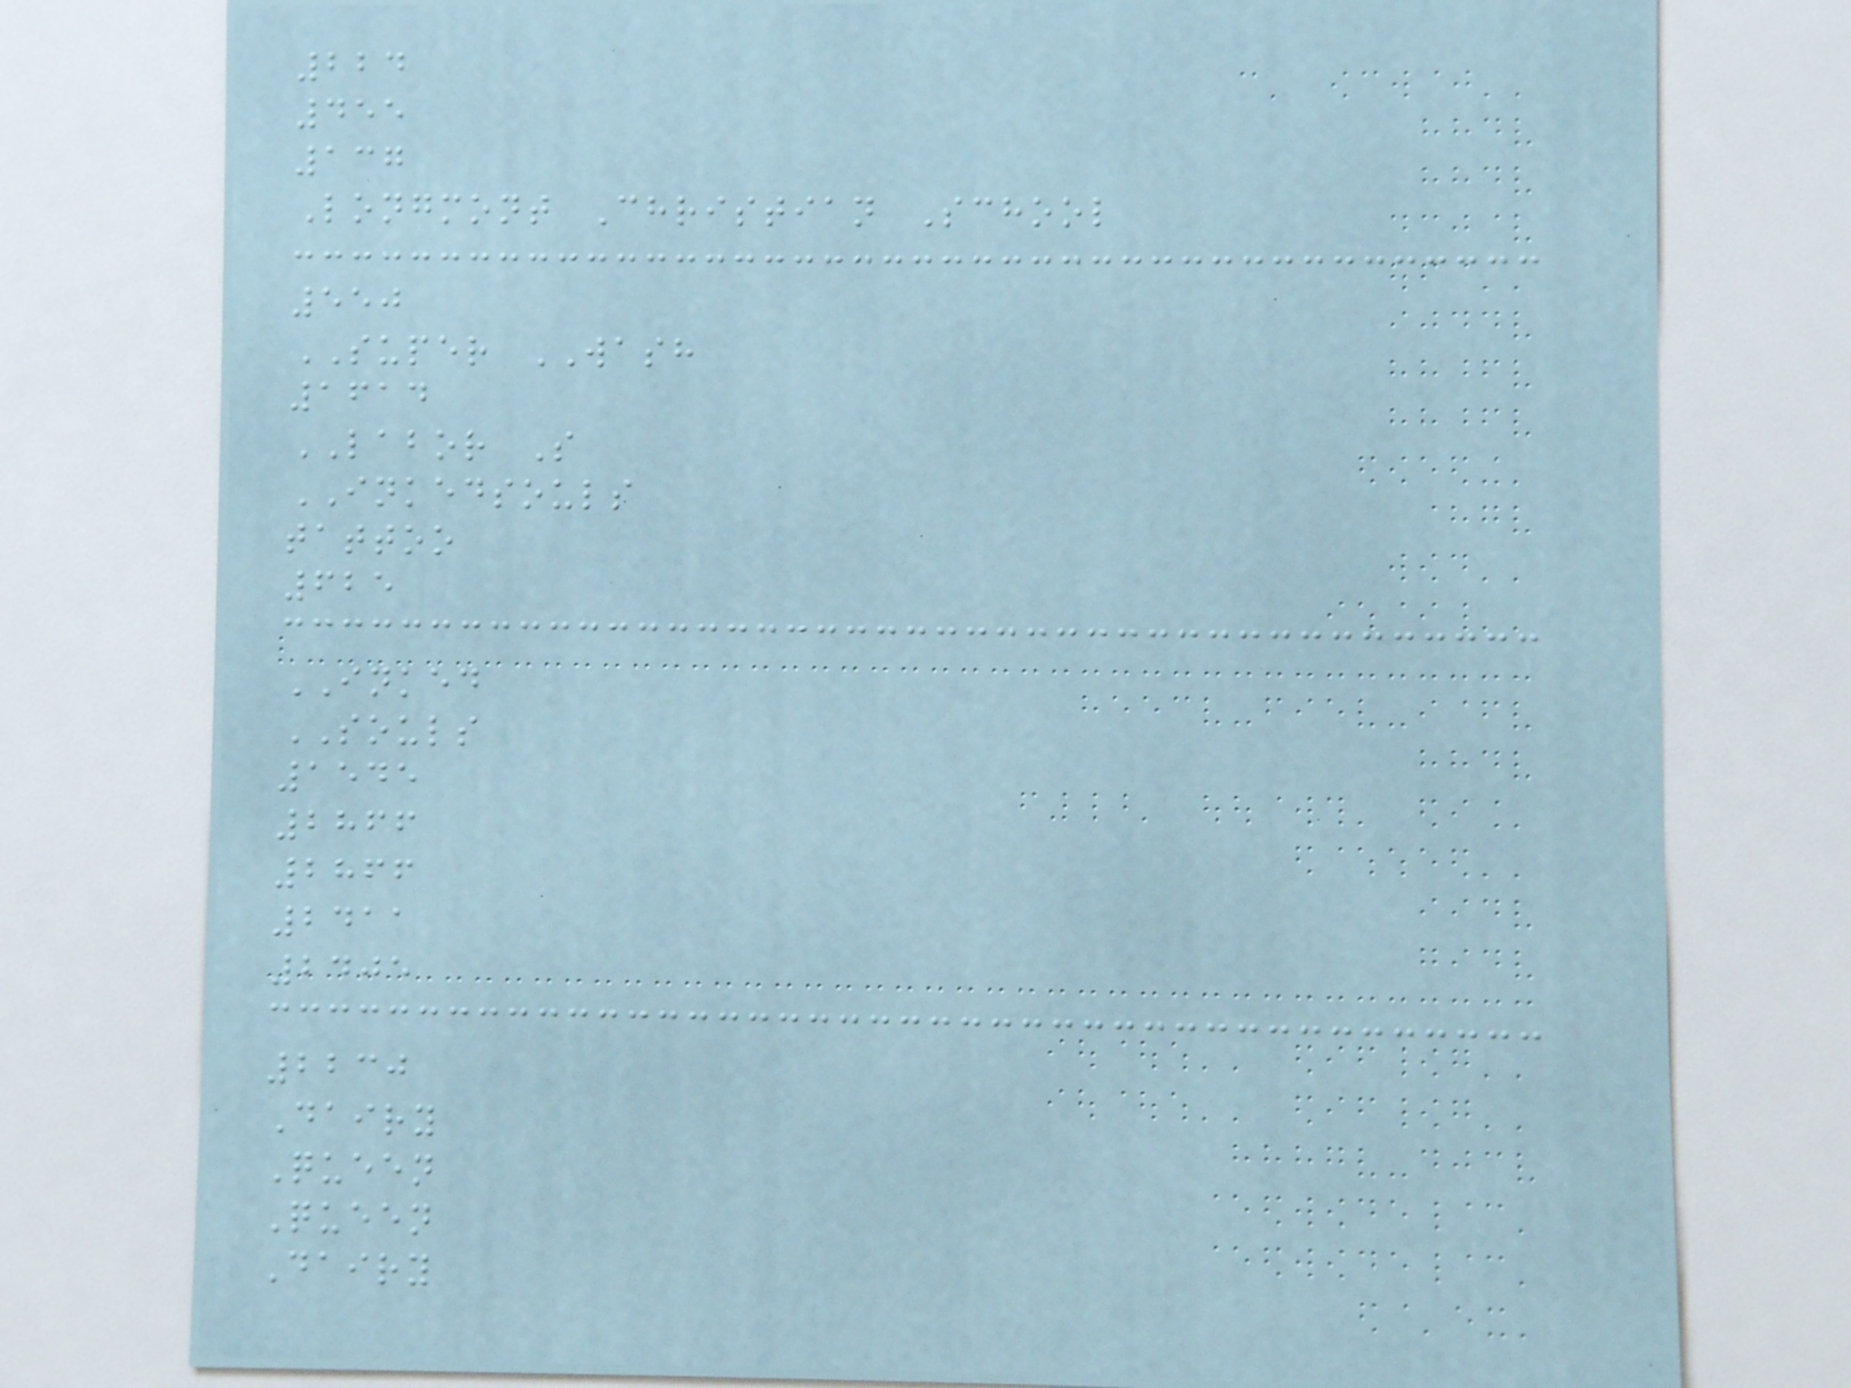224
455
137
Longmont Christian School
550
SUPER WASH
1614
LABOR S
INKEDSOULS
tattoo
625
INKED
SOULS
1545
2866
2866
2411
2405
2230
Dairy
Queen
Queen
Dairy
